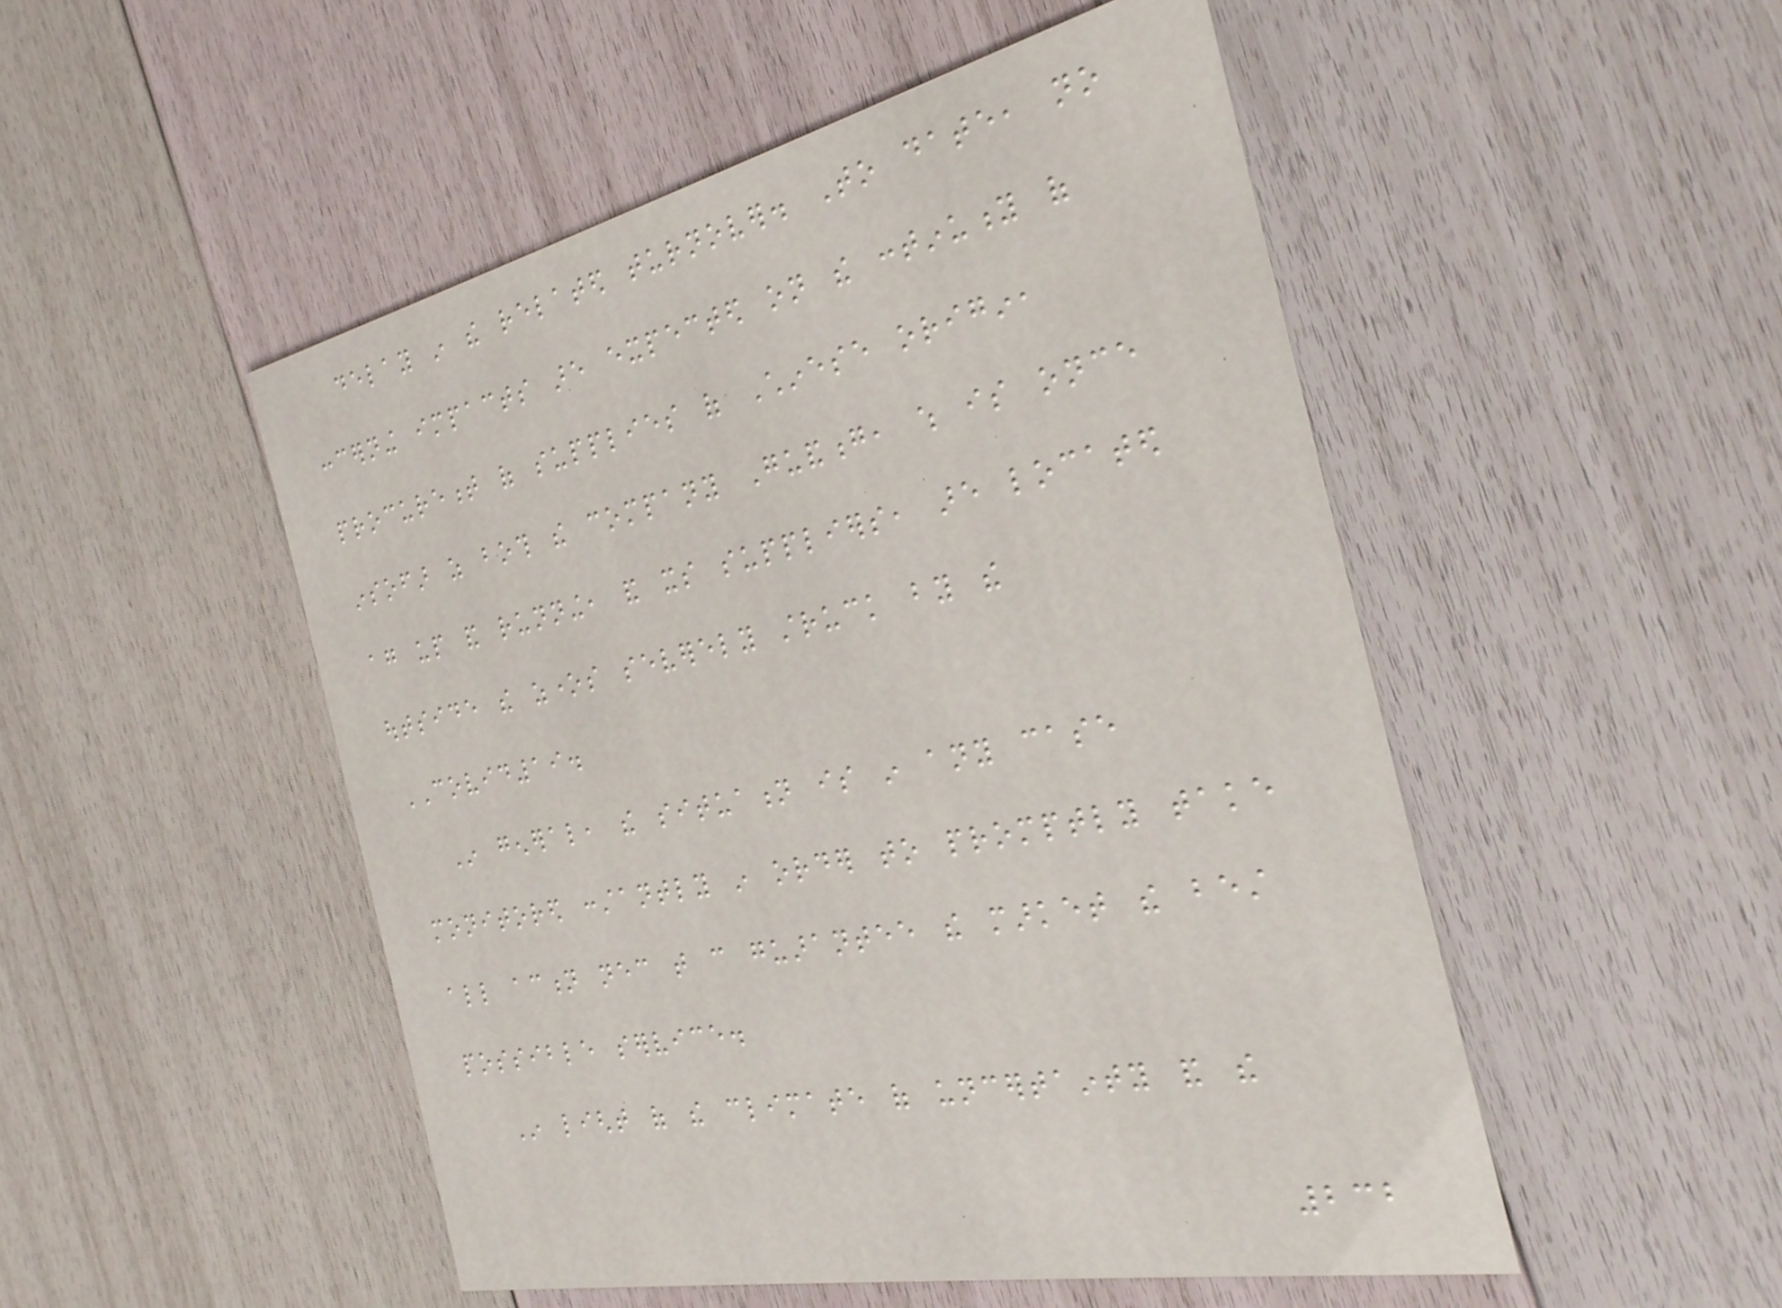delay in the related turnover. To date, no
concerning impacts are expected on the continuity of
procurement of supplies of Chinese origin,
insofar as both the company Guandong, which is once
again up and running, and its suppliers, are located
outside the zones severely struck by the
COVID19.
In general, the situation is in any case
monitored constantly in order to promptly take
all action necessary that can guarantee the market the best
possible service.
In light of the climate of uncertainty and the
232
